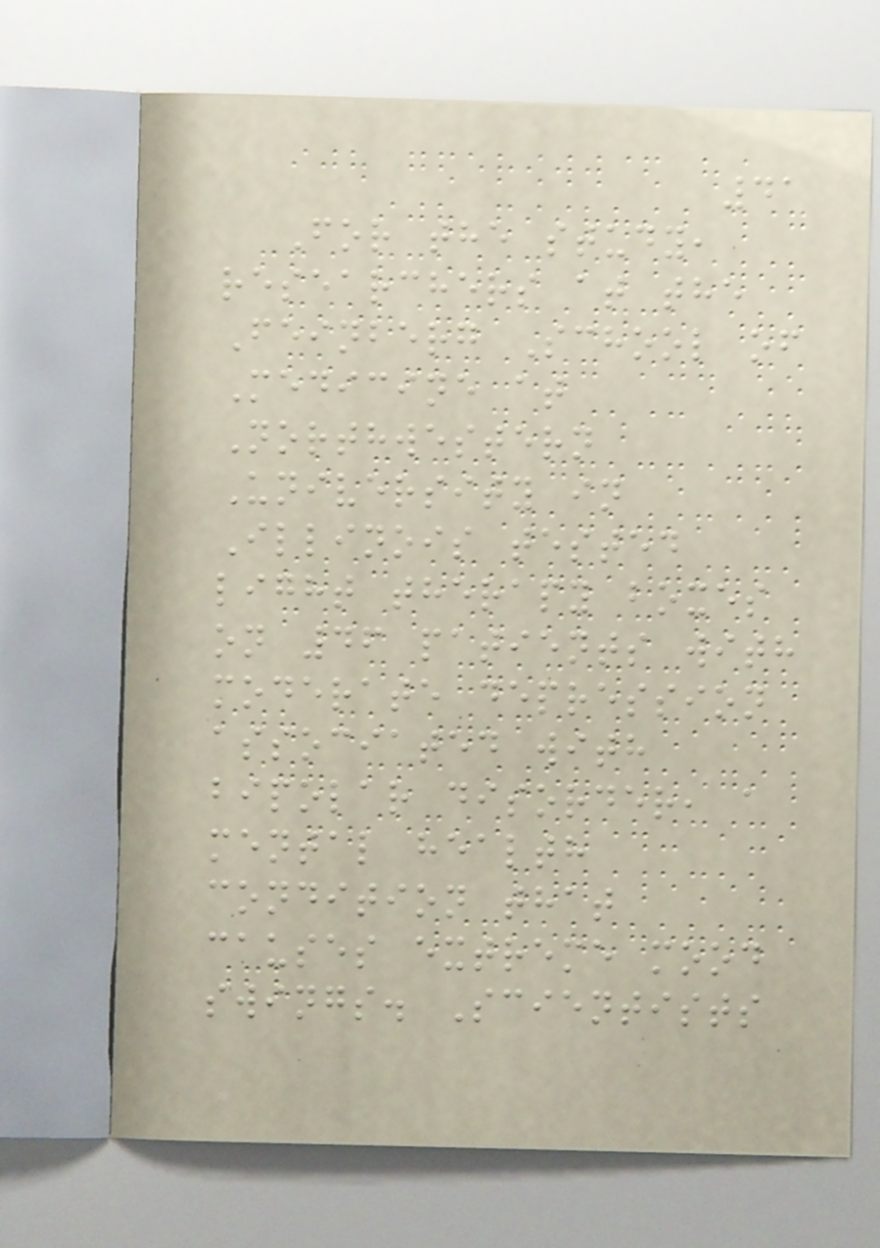41
For the study,
researchers at the
Feinberg School of
Medicine at
Northwestern
University in
Illinois tested
light therapy boxes
on 46 patients with
moderate depression
associated with
bipolar disorder, a
mental health
condition that
causes extreme mood
swings. Scientists
